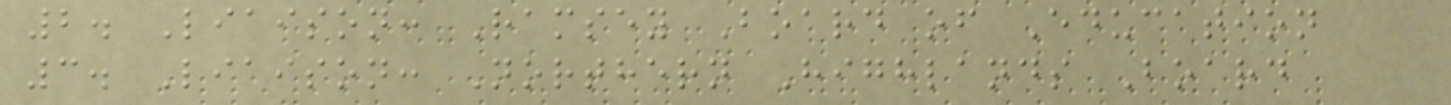2. Liaison: Ramsey Board of Education
3. Liaison: Northern Highlands Board
